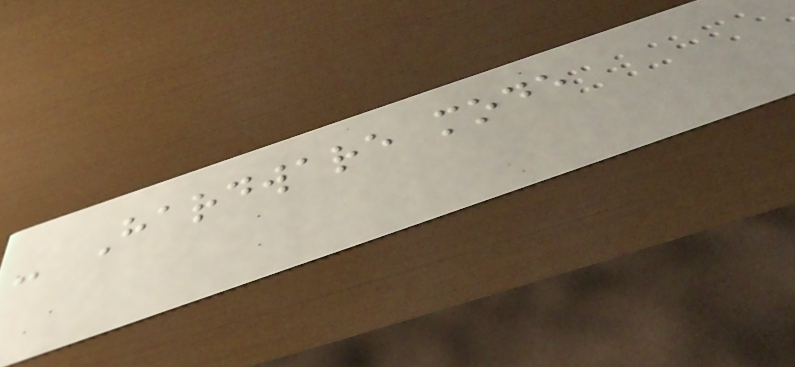- Hardware mode
